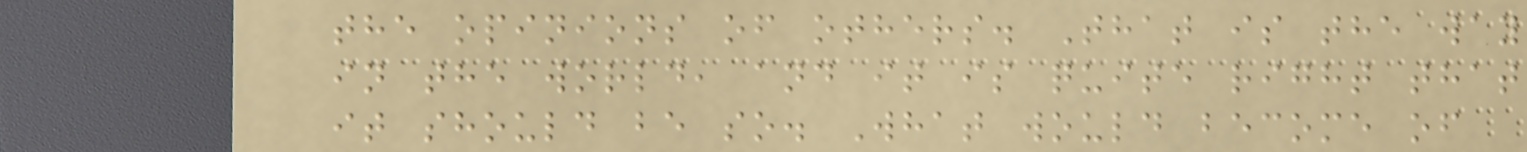the opinions of others. That is the way
in the world, and it is quite right that
it should be so. What would become of
